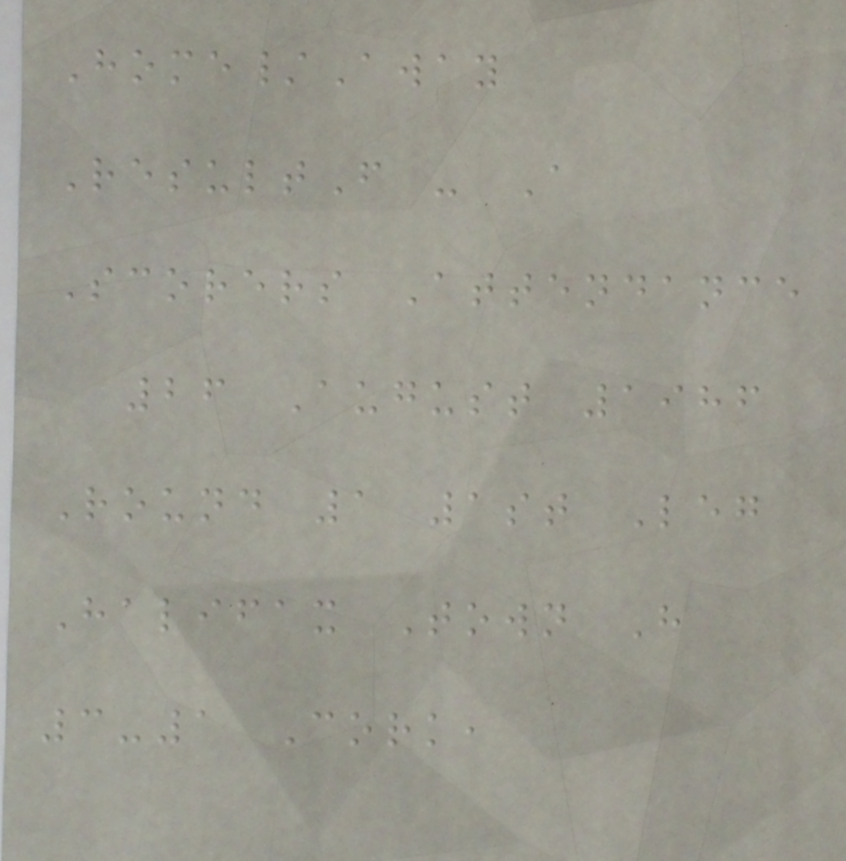Home/Away
ResultF - A
Scorers Attendance
26 August 1986
Round 1 1st Leg
Halifax Town H
3-1 Cork,
